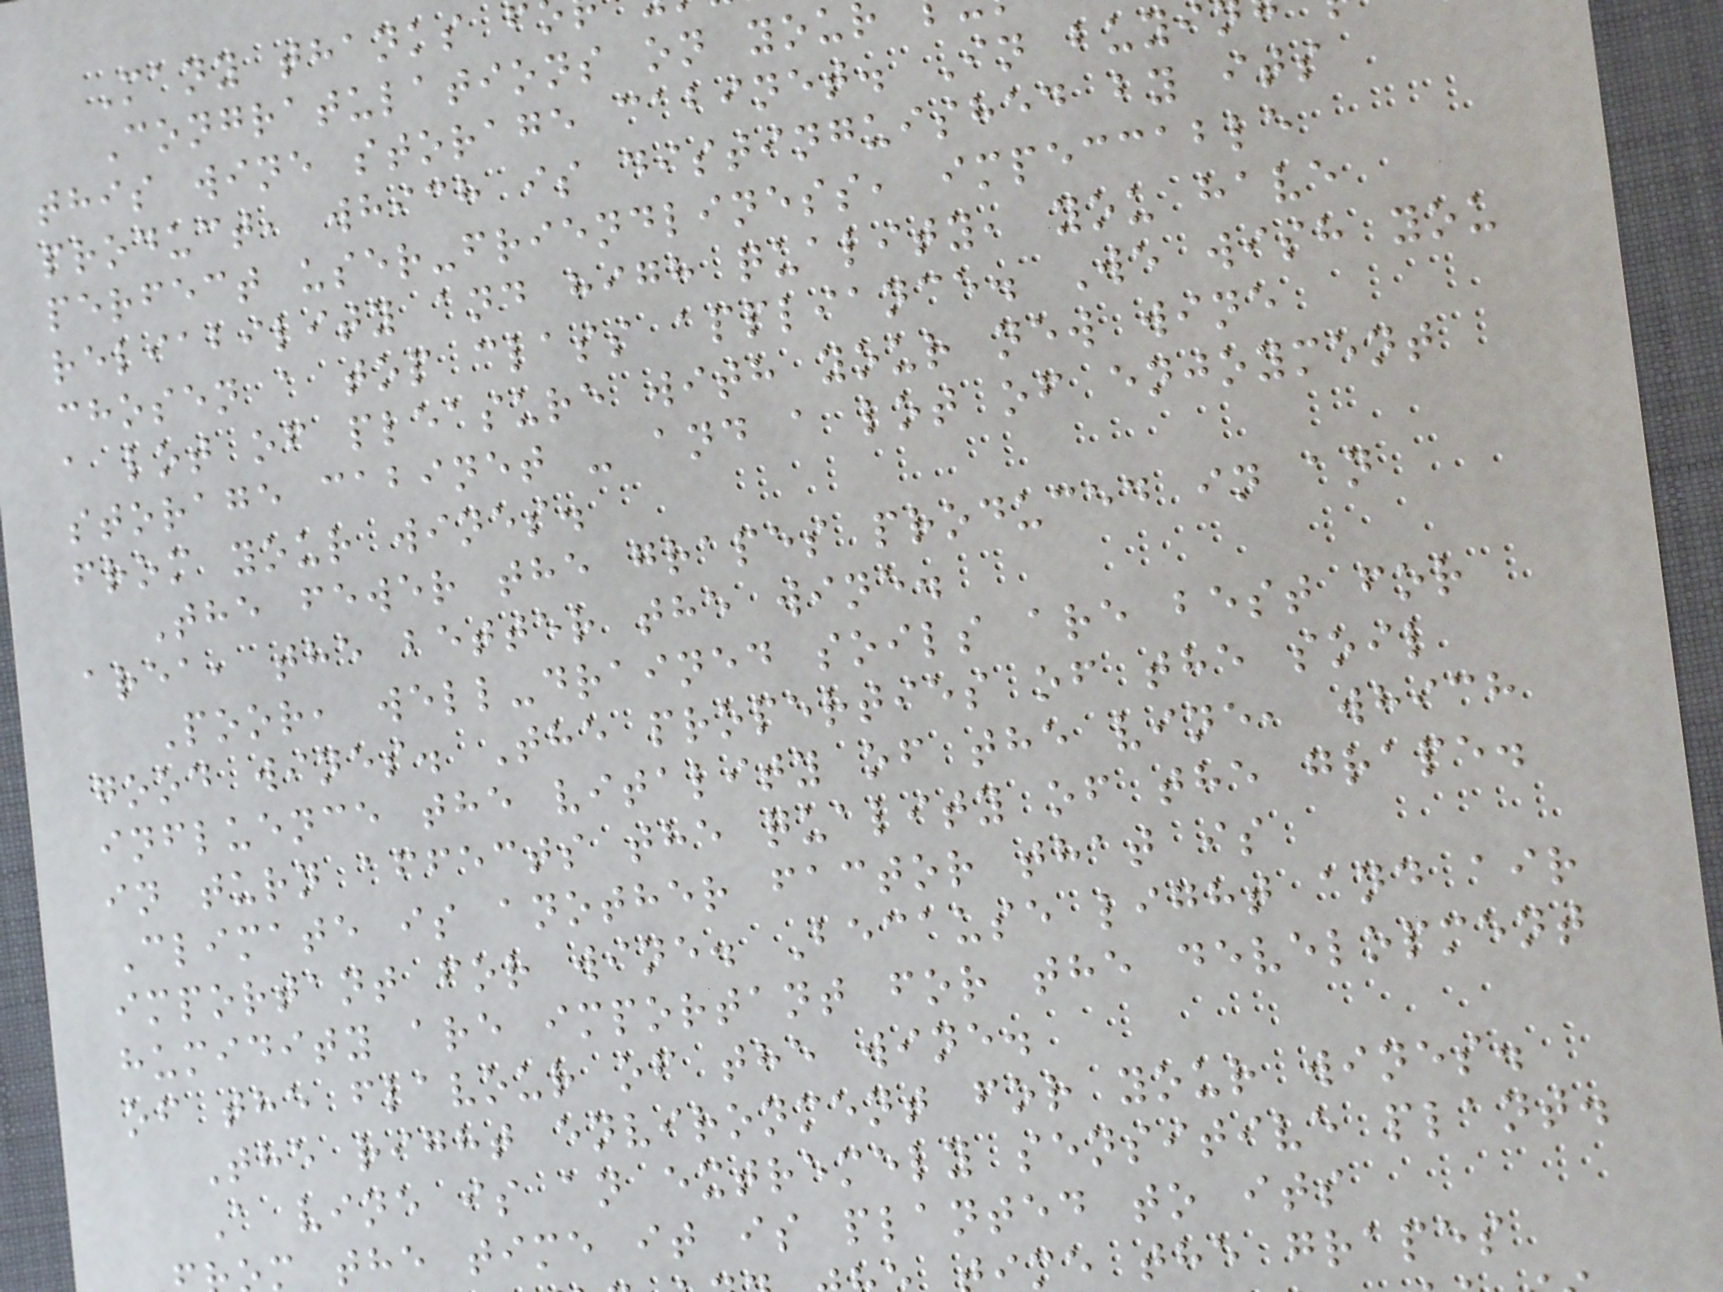Many thanks f
Congratulations on you
this wine storage cabinet. In buyi
product, which is distinguished by its
perfect user-friendliness, impeccable
reliability and high quality, you have
chosen a top class appliance. We wish you
a lot of pleasure with your new wine
storage cabinet - and a lot of enjoyment
from your wines.
The fewer the grapes produced in an
area, the better the wine.
Poor, well-drained soils are best for
good wines. The properties of the soil
influence the vitality of the vine, which
in turn affects the quality of the grape.
Climate is another factor that is
important for wine. Because light and air
humidity are important for the development
of the flavour of the wine.
The right environment for your wines.
A vine is an extremely sensitive plant.
m the time it is planted to its
me the grapes
